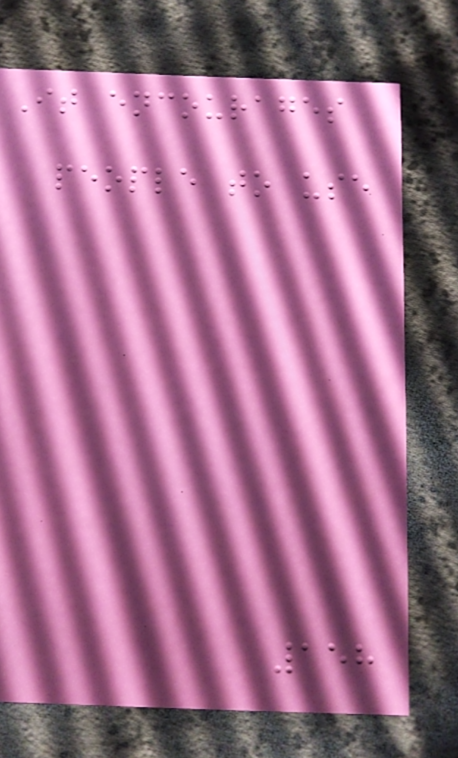It encourages
people to use
158
